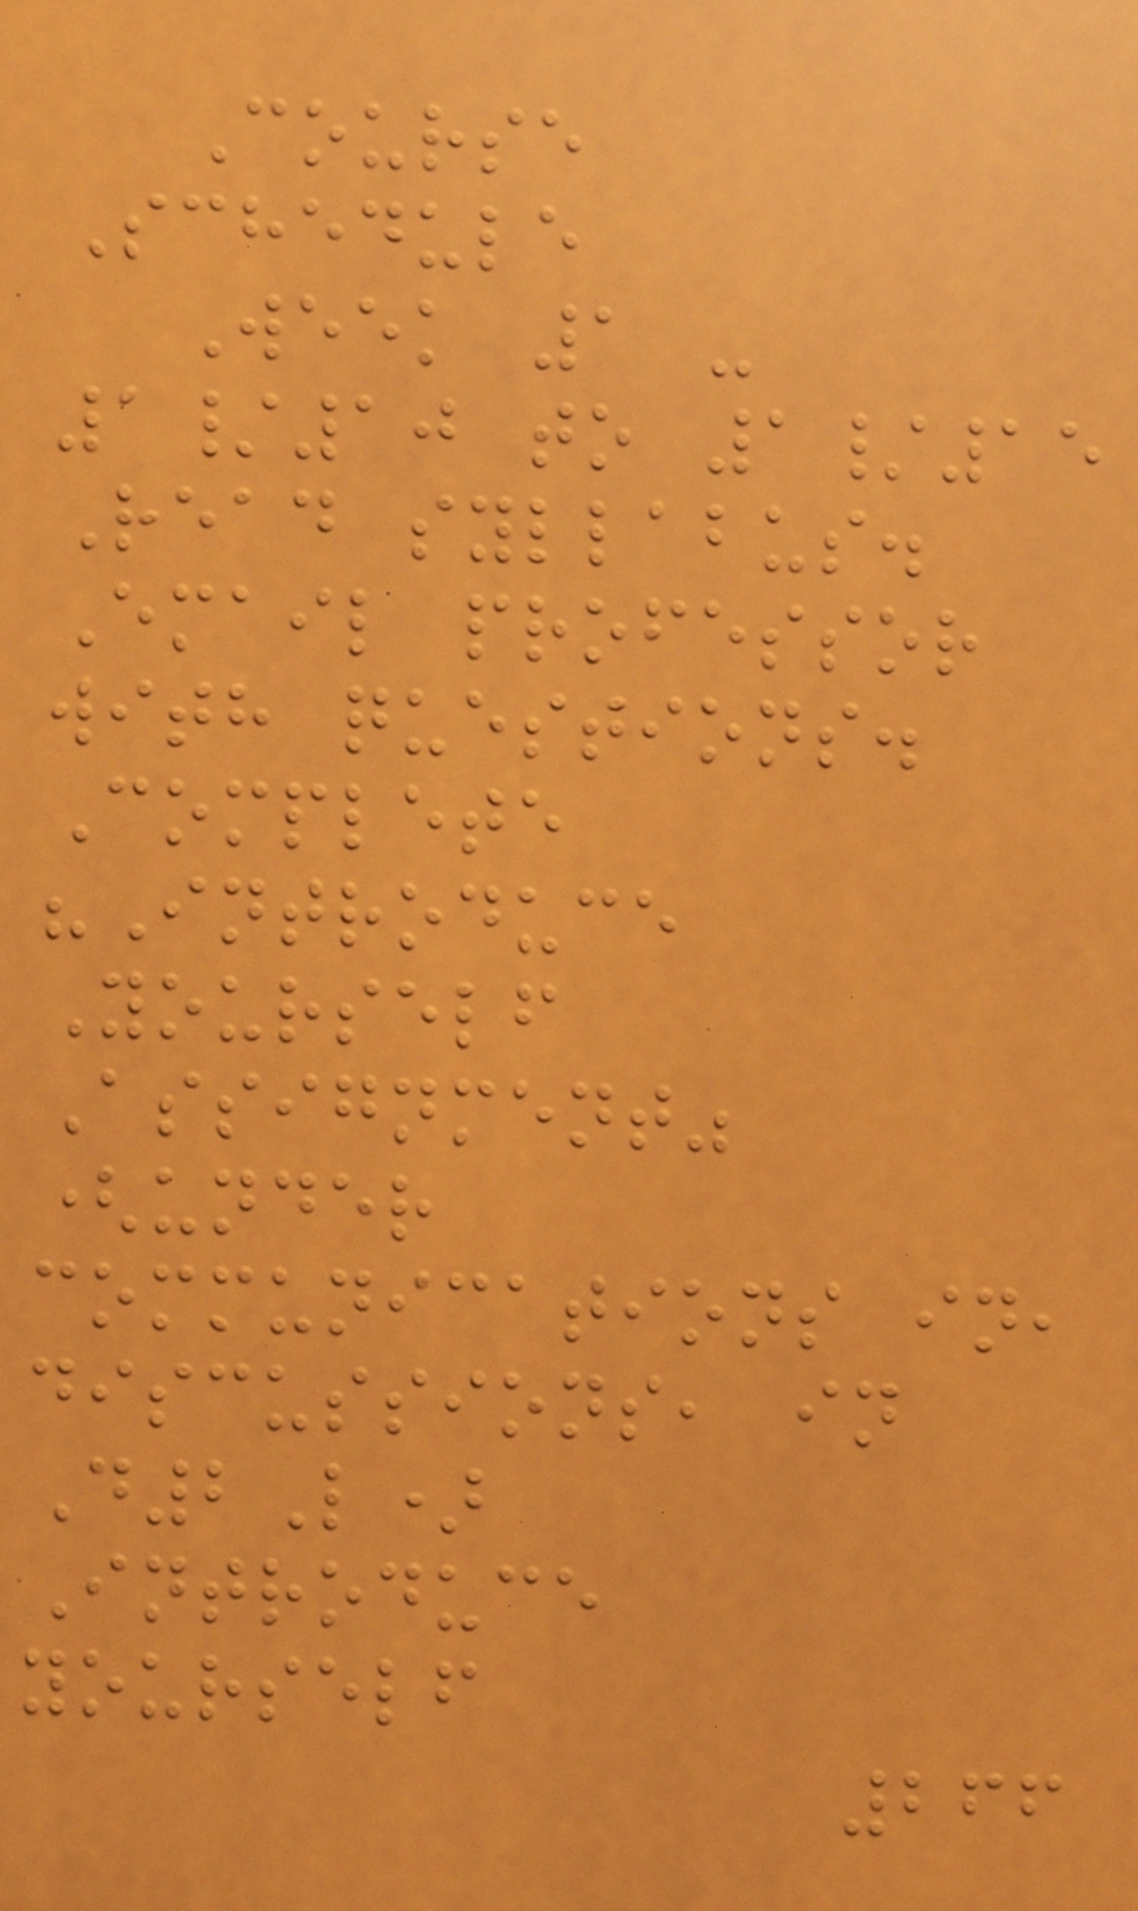Course
Schedule
Week 1 -
1/10 to 1/15
Read syllabus.
Email professor
with questions.
Complete
"Introduce
Yourself
Assignment"
(under
communications in,
discussions, in
D2L)
Introduce
yourself
266
